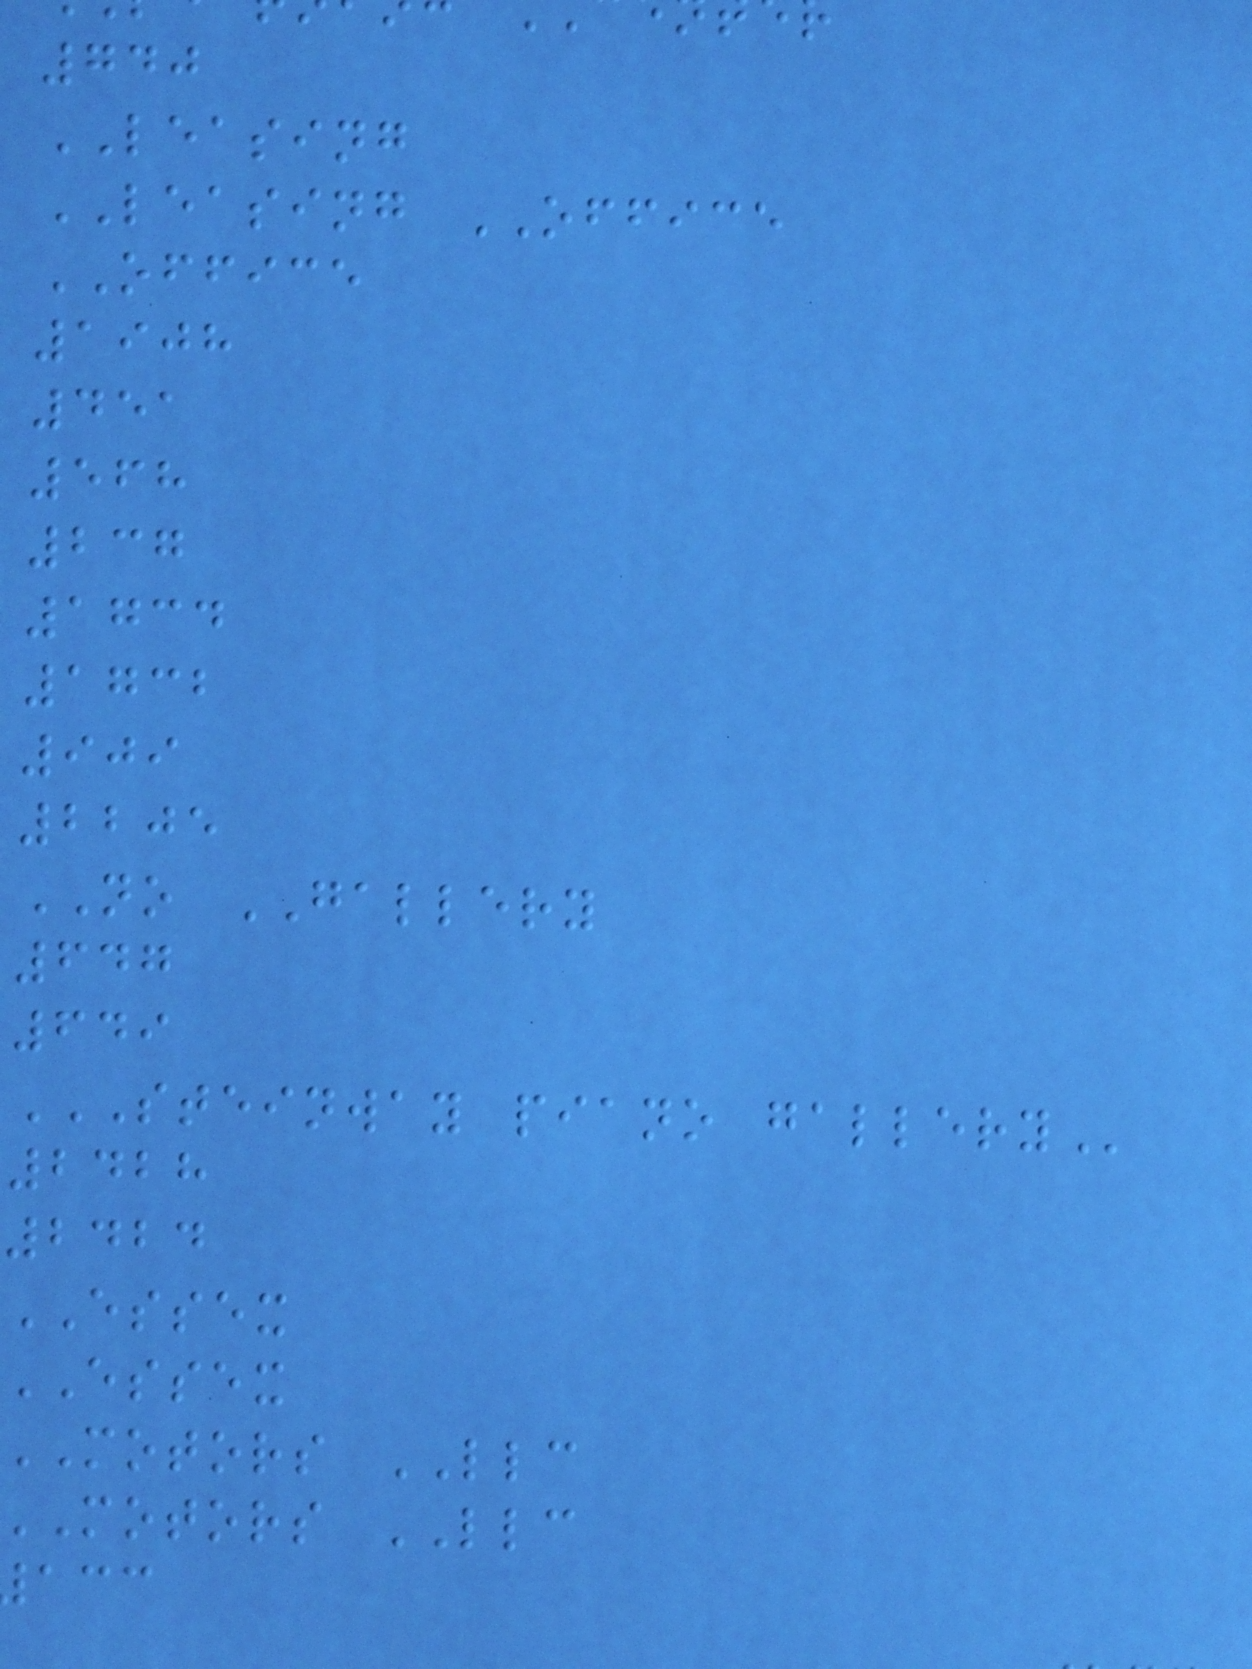740
LEASING
LEASING OFFICE
OFFICE
1908
451
568
237
1734
1732
909
2205
NO GALLERY
647
649
STEINWAY PIANO GALLERY
2428
2424
ESSEX
ESSEX
motors LLC
motors LLC
